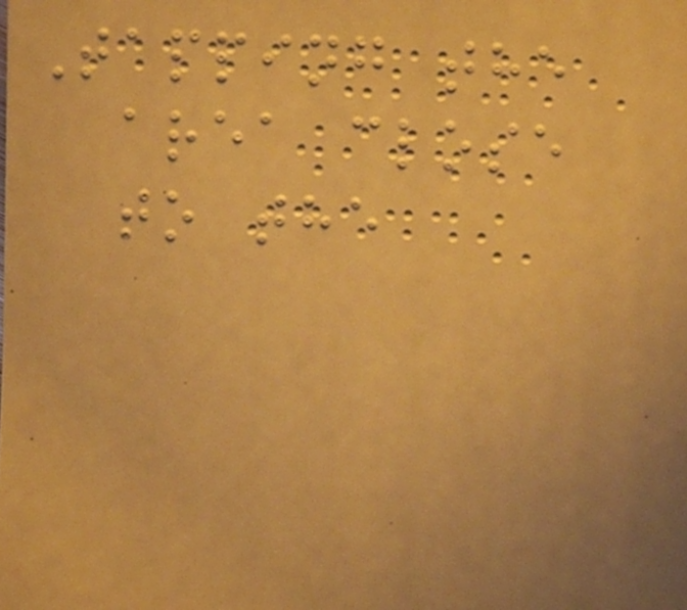Tapping the
area close
to the
